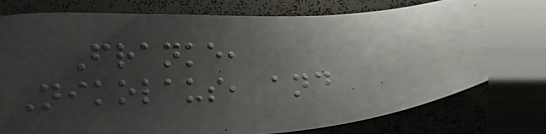Franke,
Nikolaus, and
